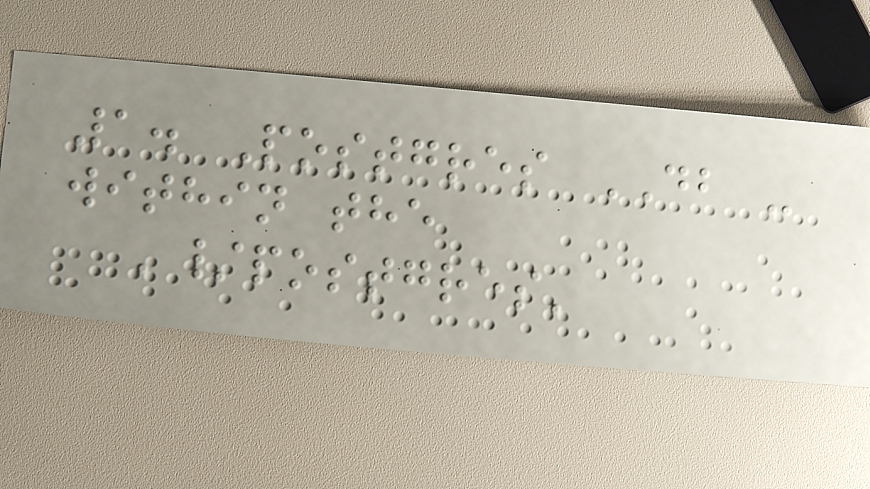1. Postgres DB -
within the
'/postgres'
